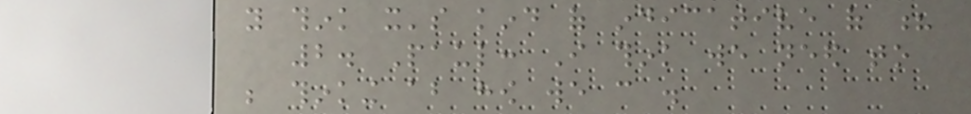you think it's kind of indicative of ?
2. Paul: I think we need to
be thinking about how we can .
